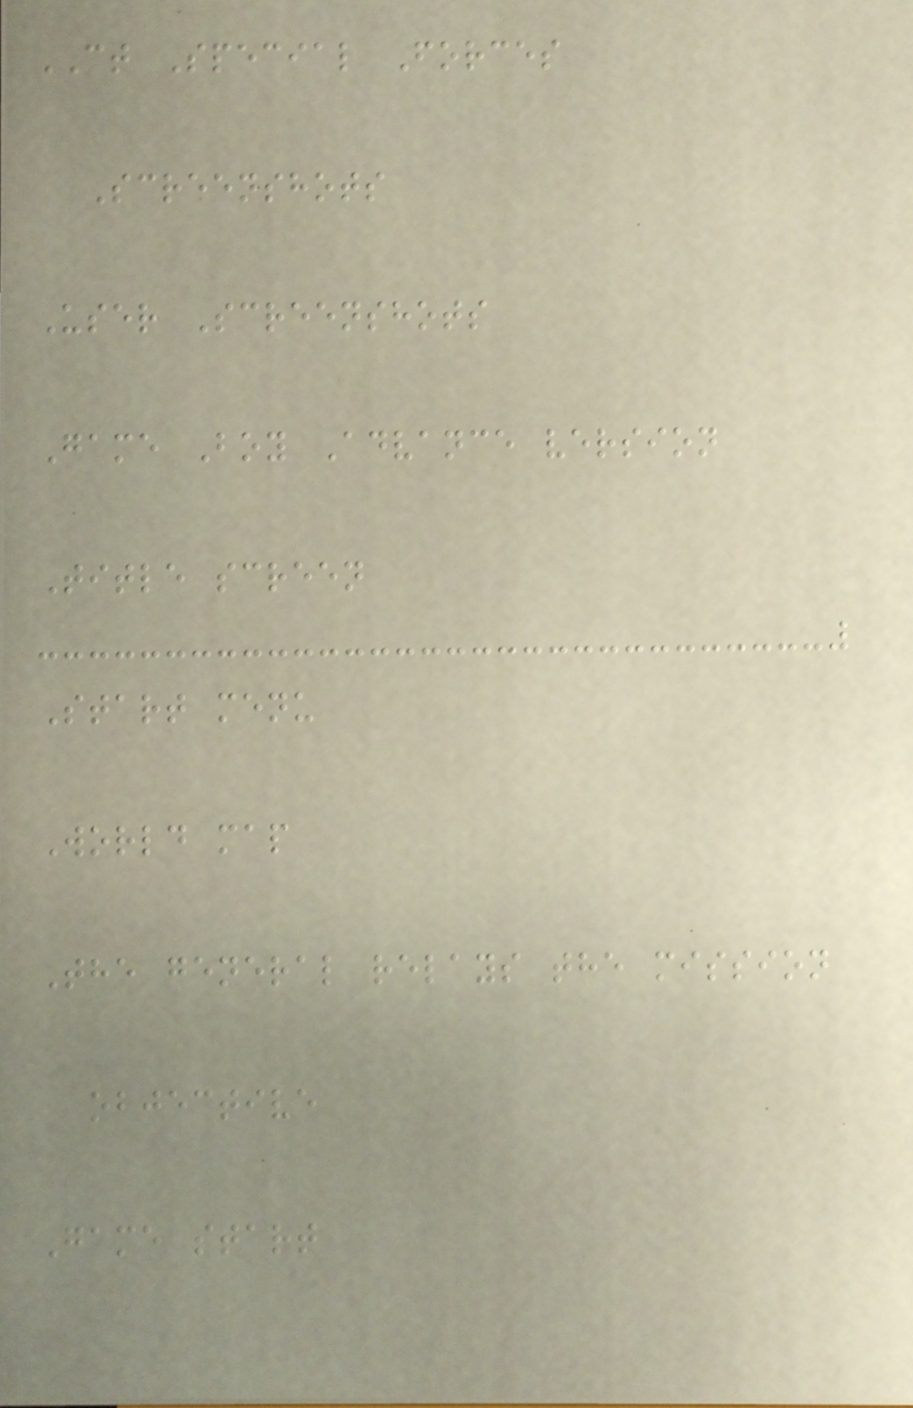CT Special Forces
Screenshots
User Screenshots
Game Boy Advance version
Title screen
Start menu
World map
The general relays the mission
objective
Game start
